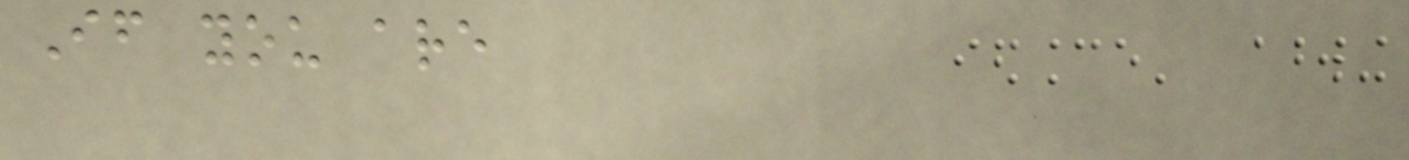If you are
